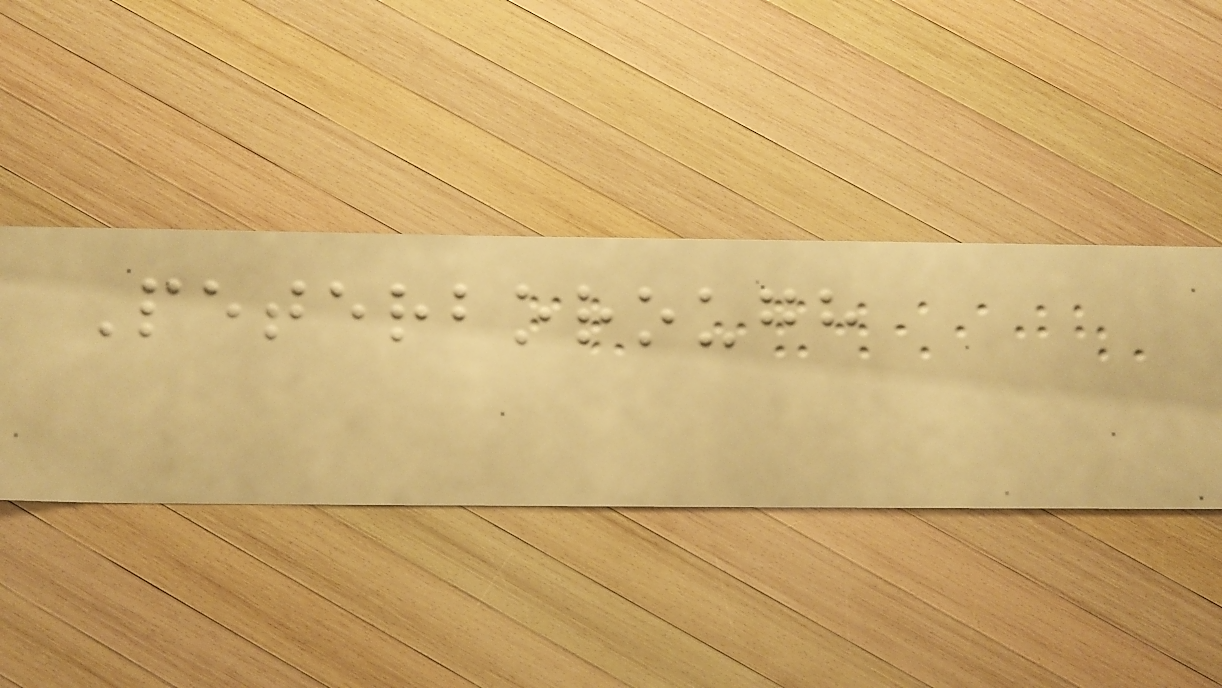Peterborough
